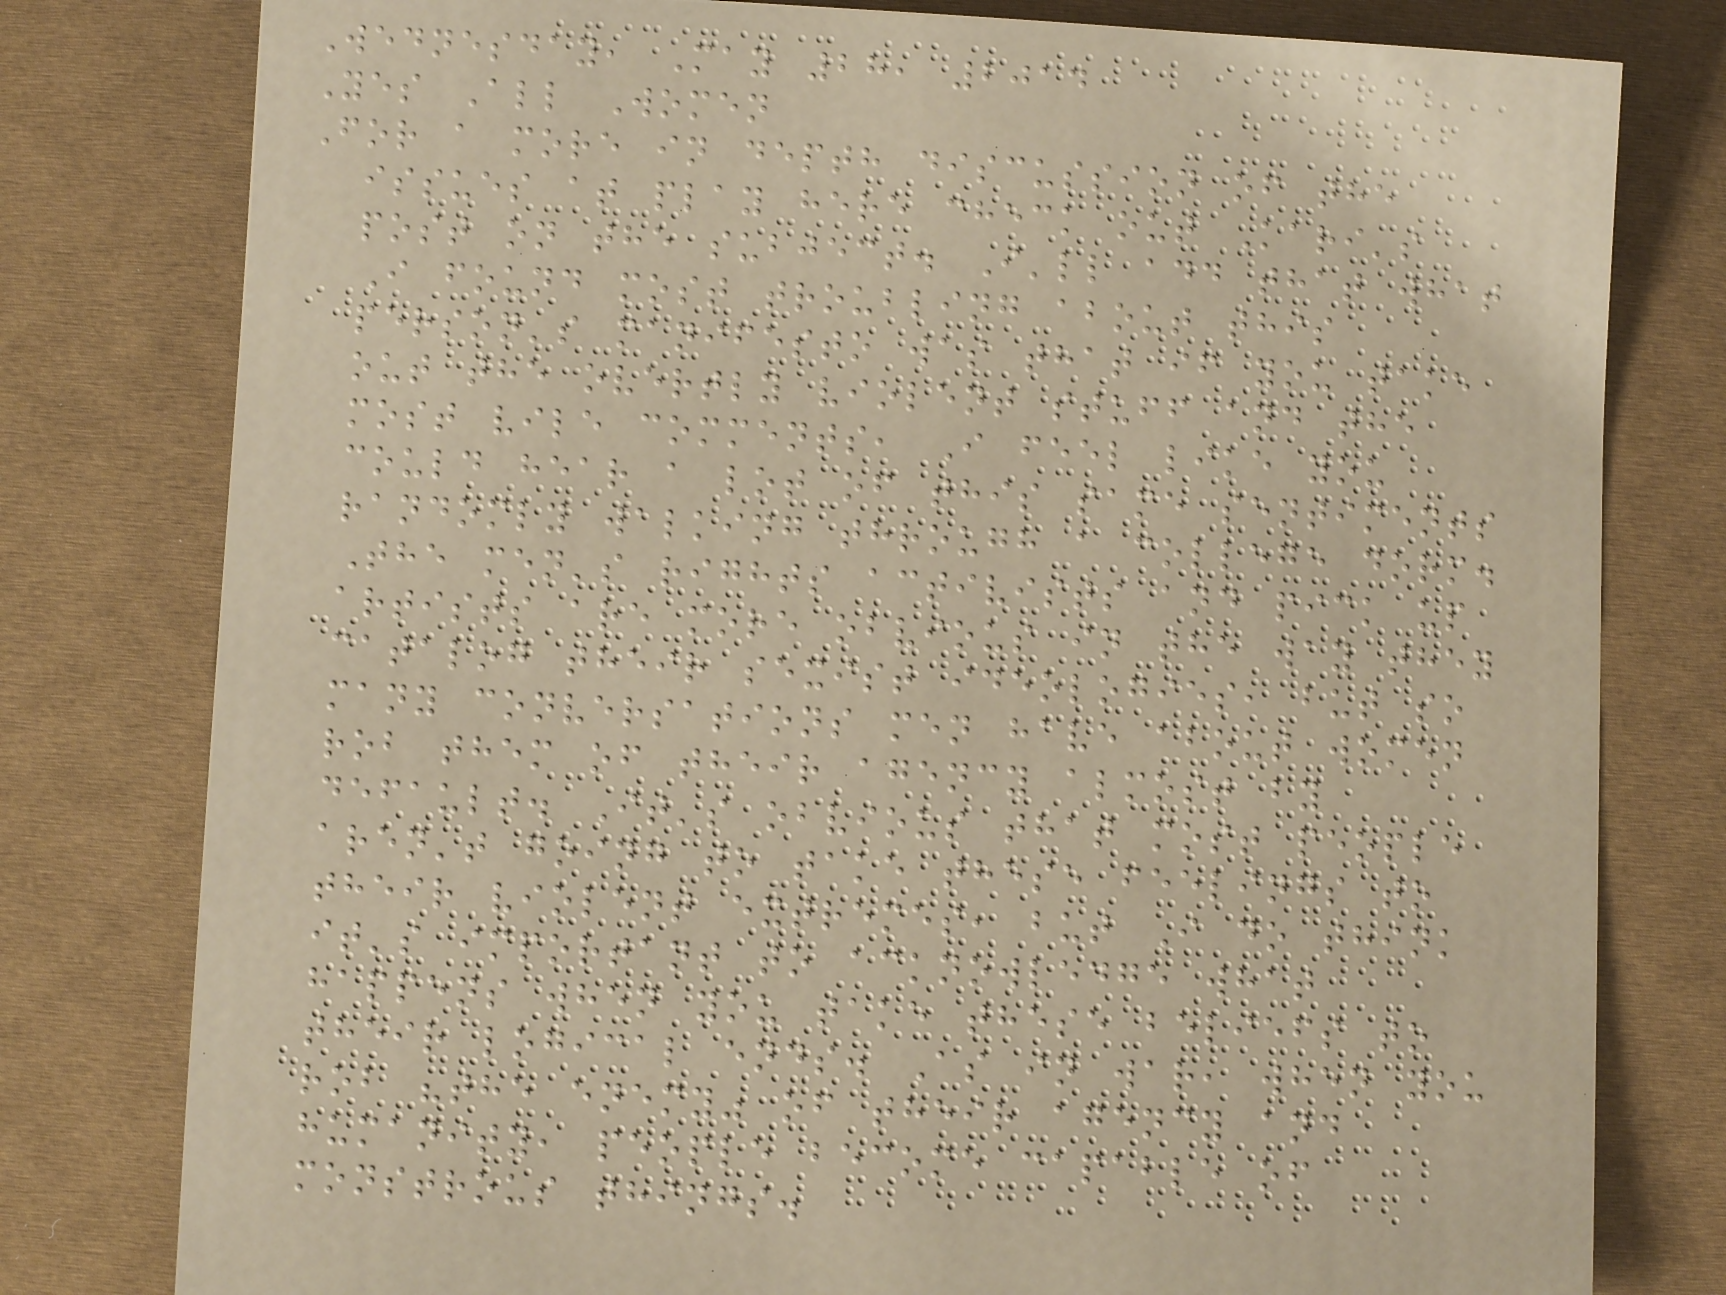Wednesday, May 28, 2014
Yes All Women
For a more in depth discussion of the
issues at play here check out Kari's
post on the subject. I'll add that what
I found most troubling about this
person's manifesto was that if you take
out the overtly violent stuff and the
most vile comments, I feel like you
could hear a lot of this same sentiments
randomly walking through a college dorm.
The men's rights activists and pick up
artists are more obvious in the way they
catalog their sexist ideologies, but so
many conversations men have about women
rob them of their agency almost by
default. It's obvious that most people
aren't going to take these feelings to
their violent extremes, but I do think
it's important to acknowledge what
happens when you take these beliefs to
their logical ends. As in war, when you
rob "the enemy" of their agency and
humanity, people become capable of
monstrous things.
